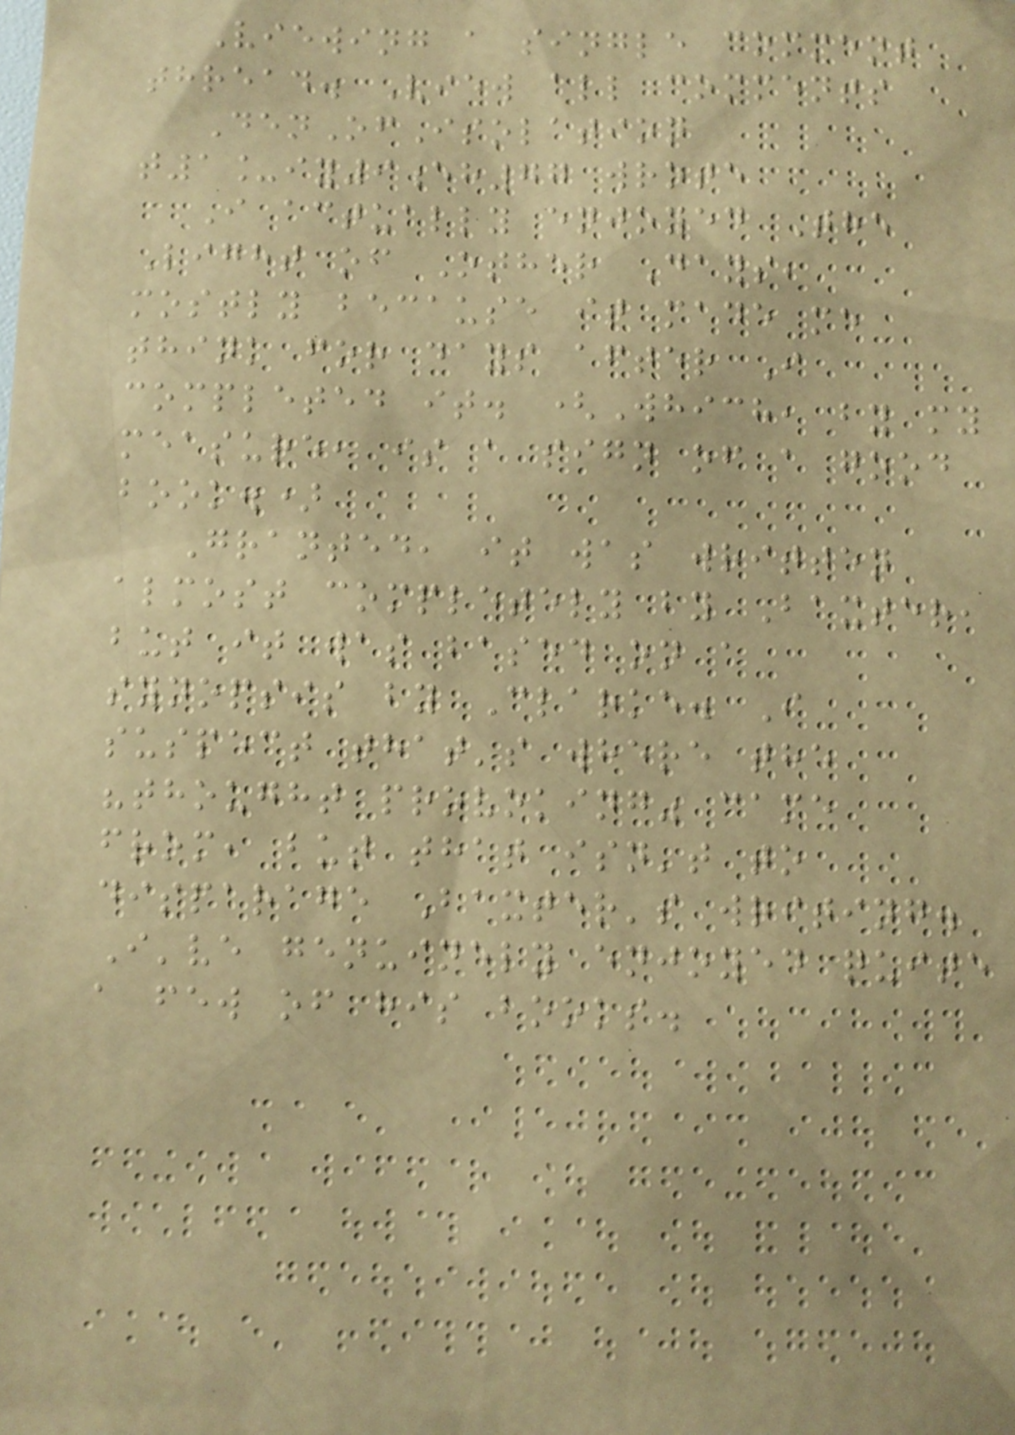Viewing a single comment
thread. View all comments
DenOfIsolation
t1_iy9eh77 wrote
I actually enjoyed The
Light of Other Days,
mostly because it made me
think for days after I
completed it. (Which, by my
measure, is a sign of a good
book.)
Granted, it was written
almost completely by Baxter,
but it was based on a
synopsis by Clarke. I
suspect that's where the
"thought provoking" came
from, but that isn't to
disparage Baxter's writing.
I've genuinely enjoyed quite
a few of his books.
